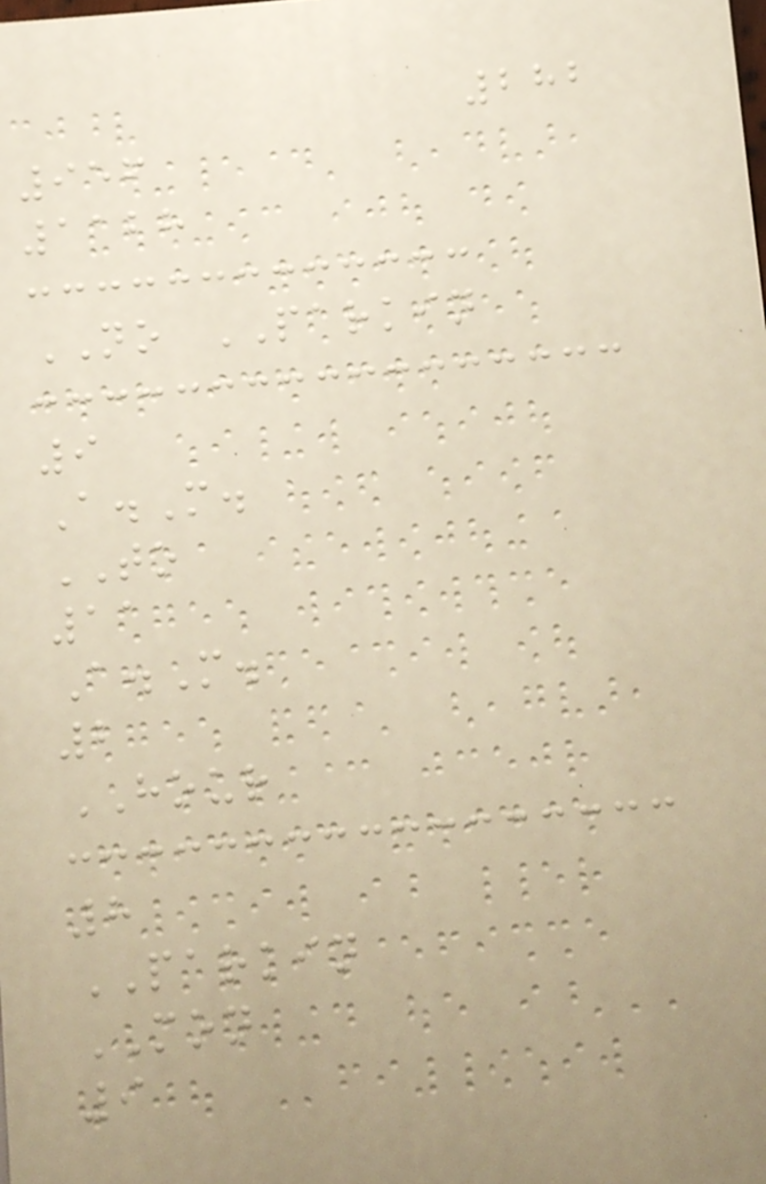282
956
1128
NO PARKIN
9
A.M.
TO
11
A.M.
2
HOUR
8
PARKIN
MON
9
